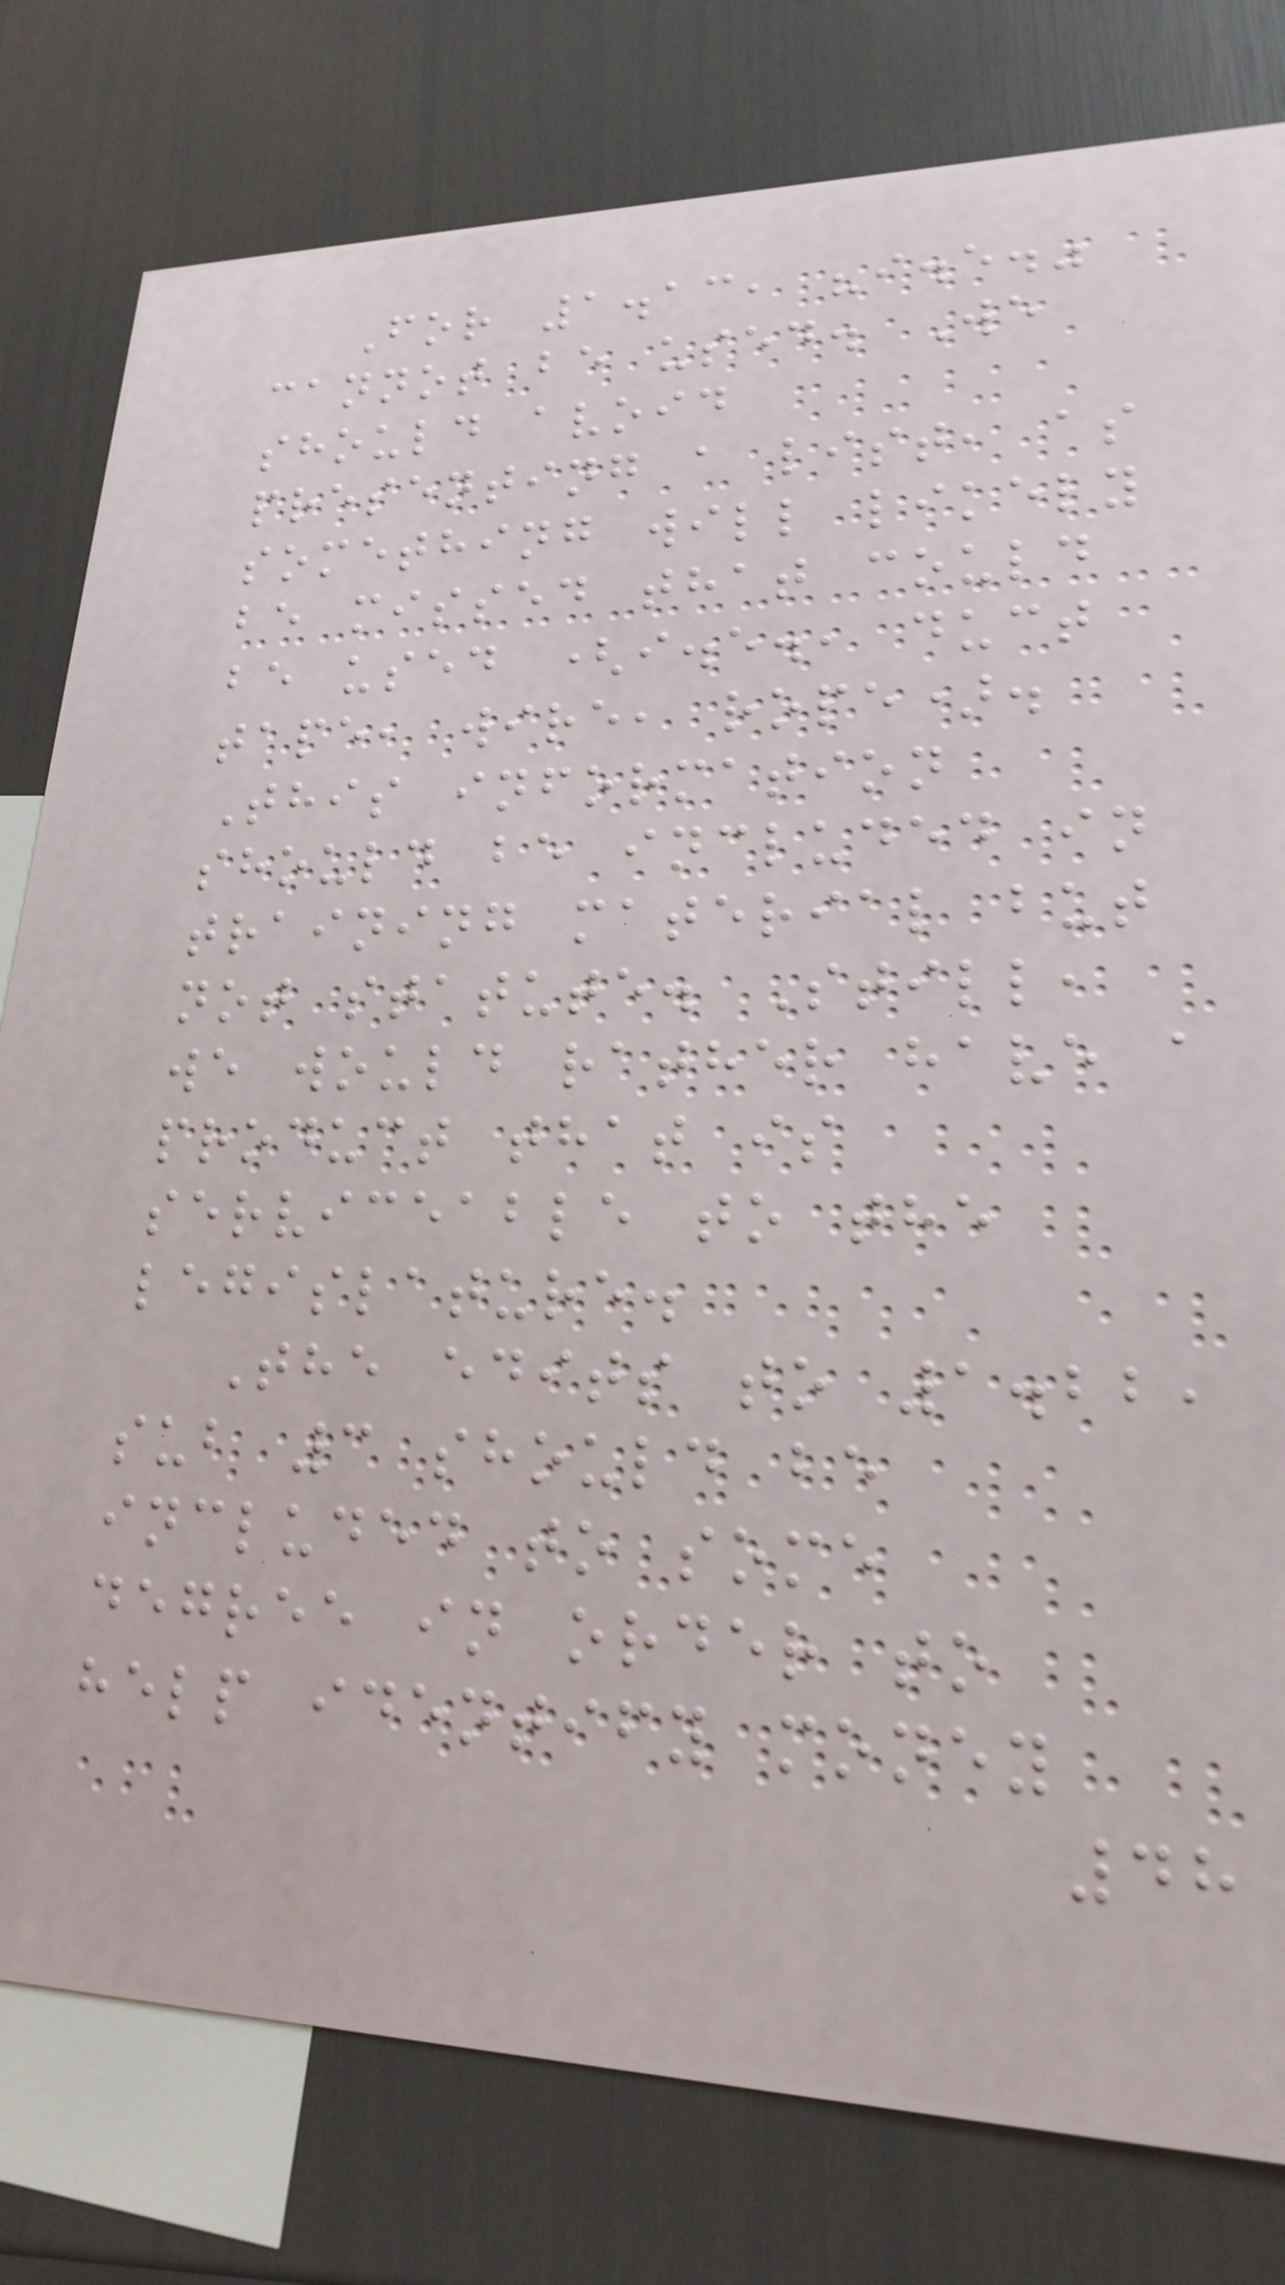For 1.13, "i.e."
cannot be used. We
should avoid
presenting a list, as
something will likely
be missed that could
be used (i.e., duct
tape, wire, rope).
This information
should be included in
training material but
not statute. Still,
we would rather have a
product that is
serviceable to the
legislature.
The edits to 1.22,
sub 3 should be
included to some
degree in order to
help identify money
48
